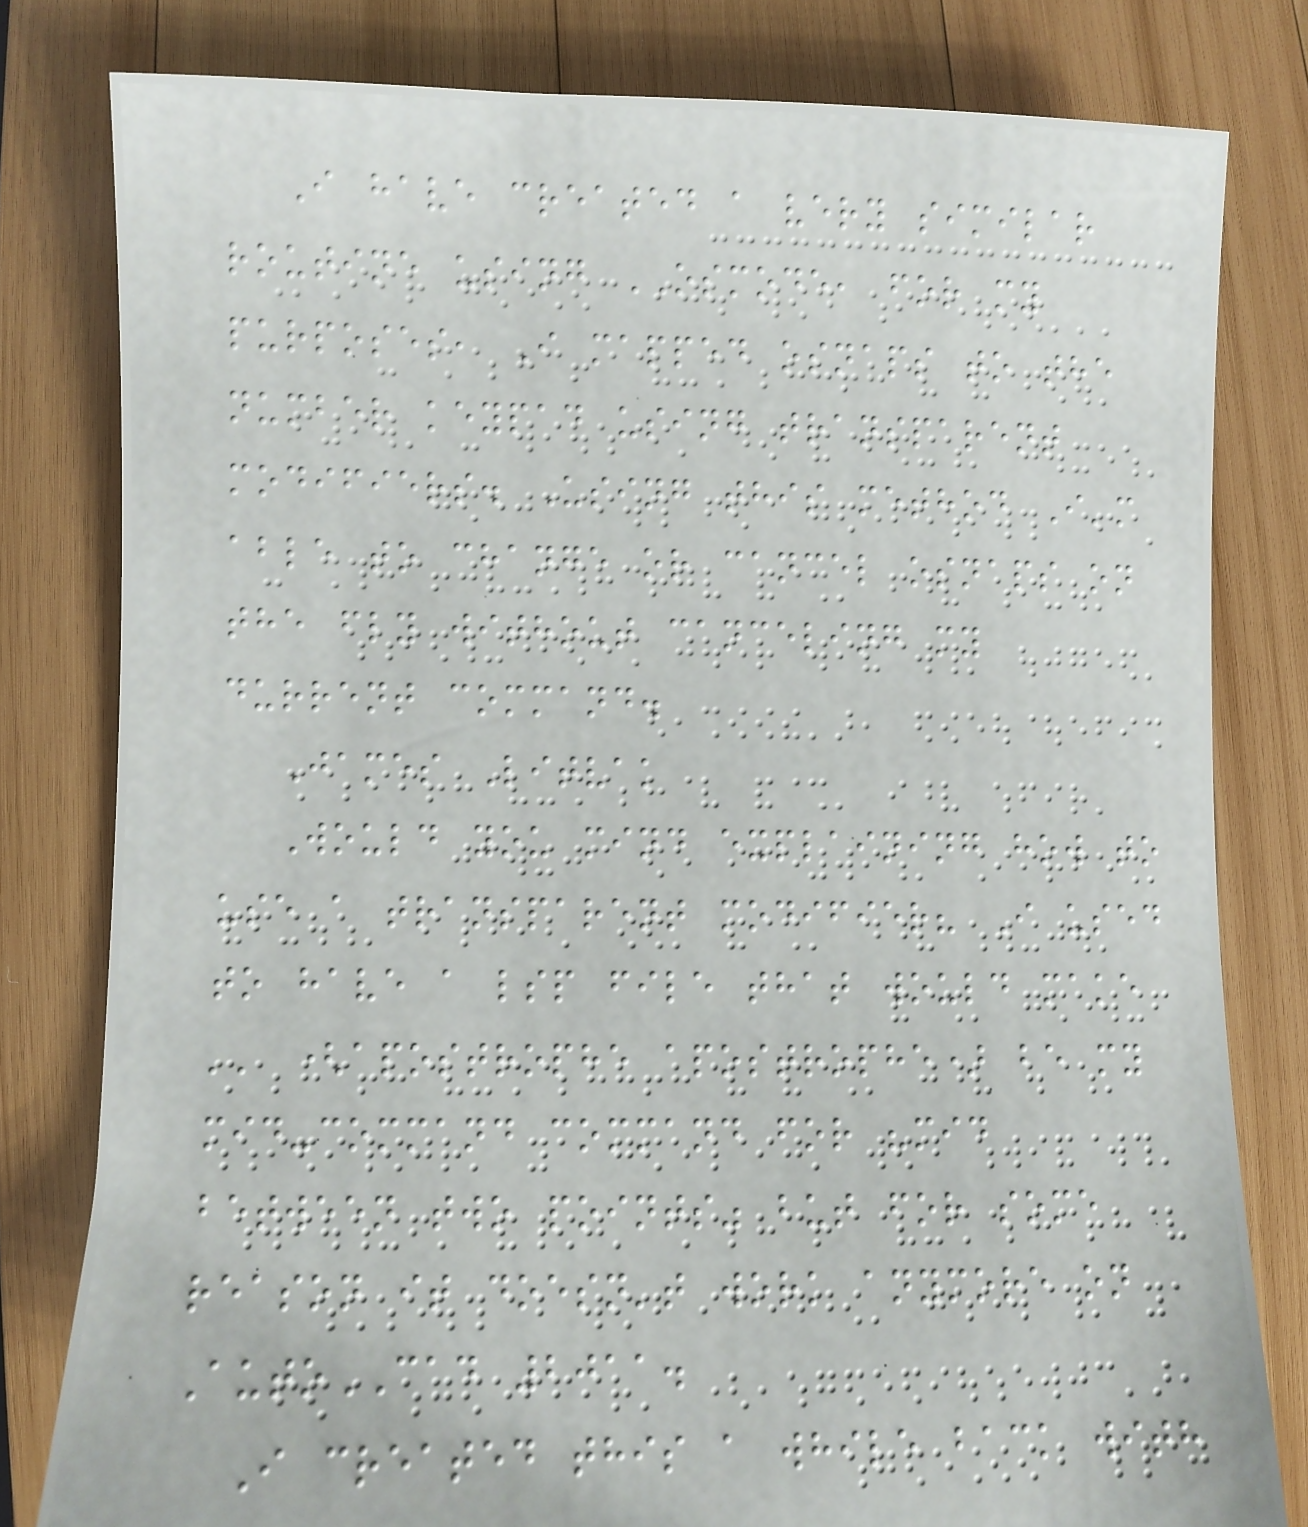I have created a very similar
routine using OSMODE, for my
purposes, I mapped osnaps to the
number keypad using transparent
modifiers. Using this method I'm
able to change or cancel osnaps on
the fly without canceling my
durrent command.
James Litvak
Would you mind explaining how to
use a transparent modifier? I used
to have a lsp file that would make
'' (apostrophe apostrophe) be my
mid-command command for "mid
between two points" but for some
reason it doesn't work anymore on
AutoCAD 2011.
I created this a while back with
